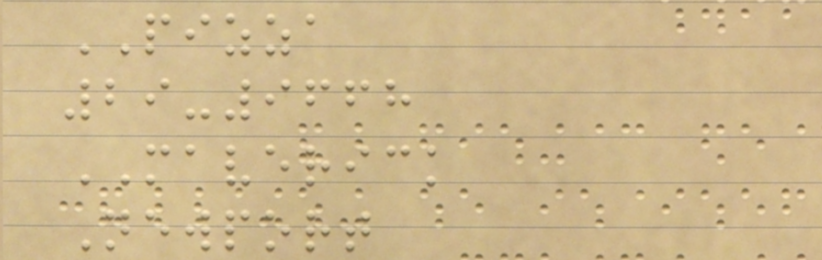PIZZA
29-9668
MAVERICK
Newport
